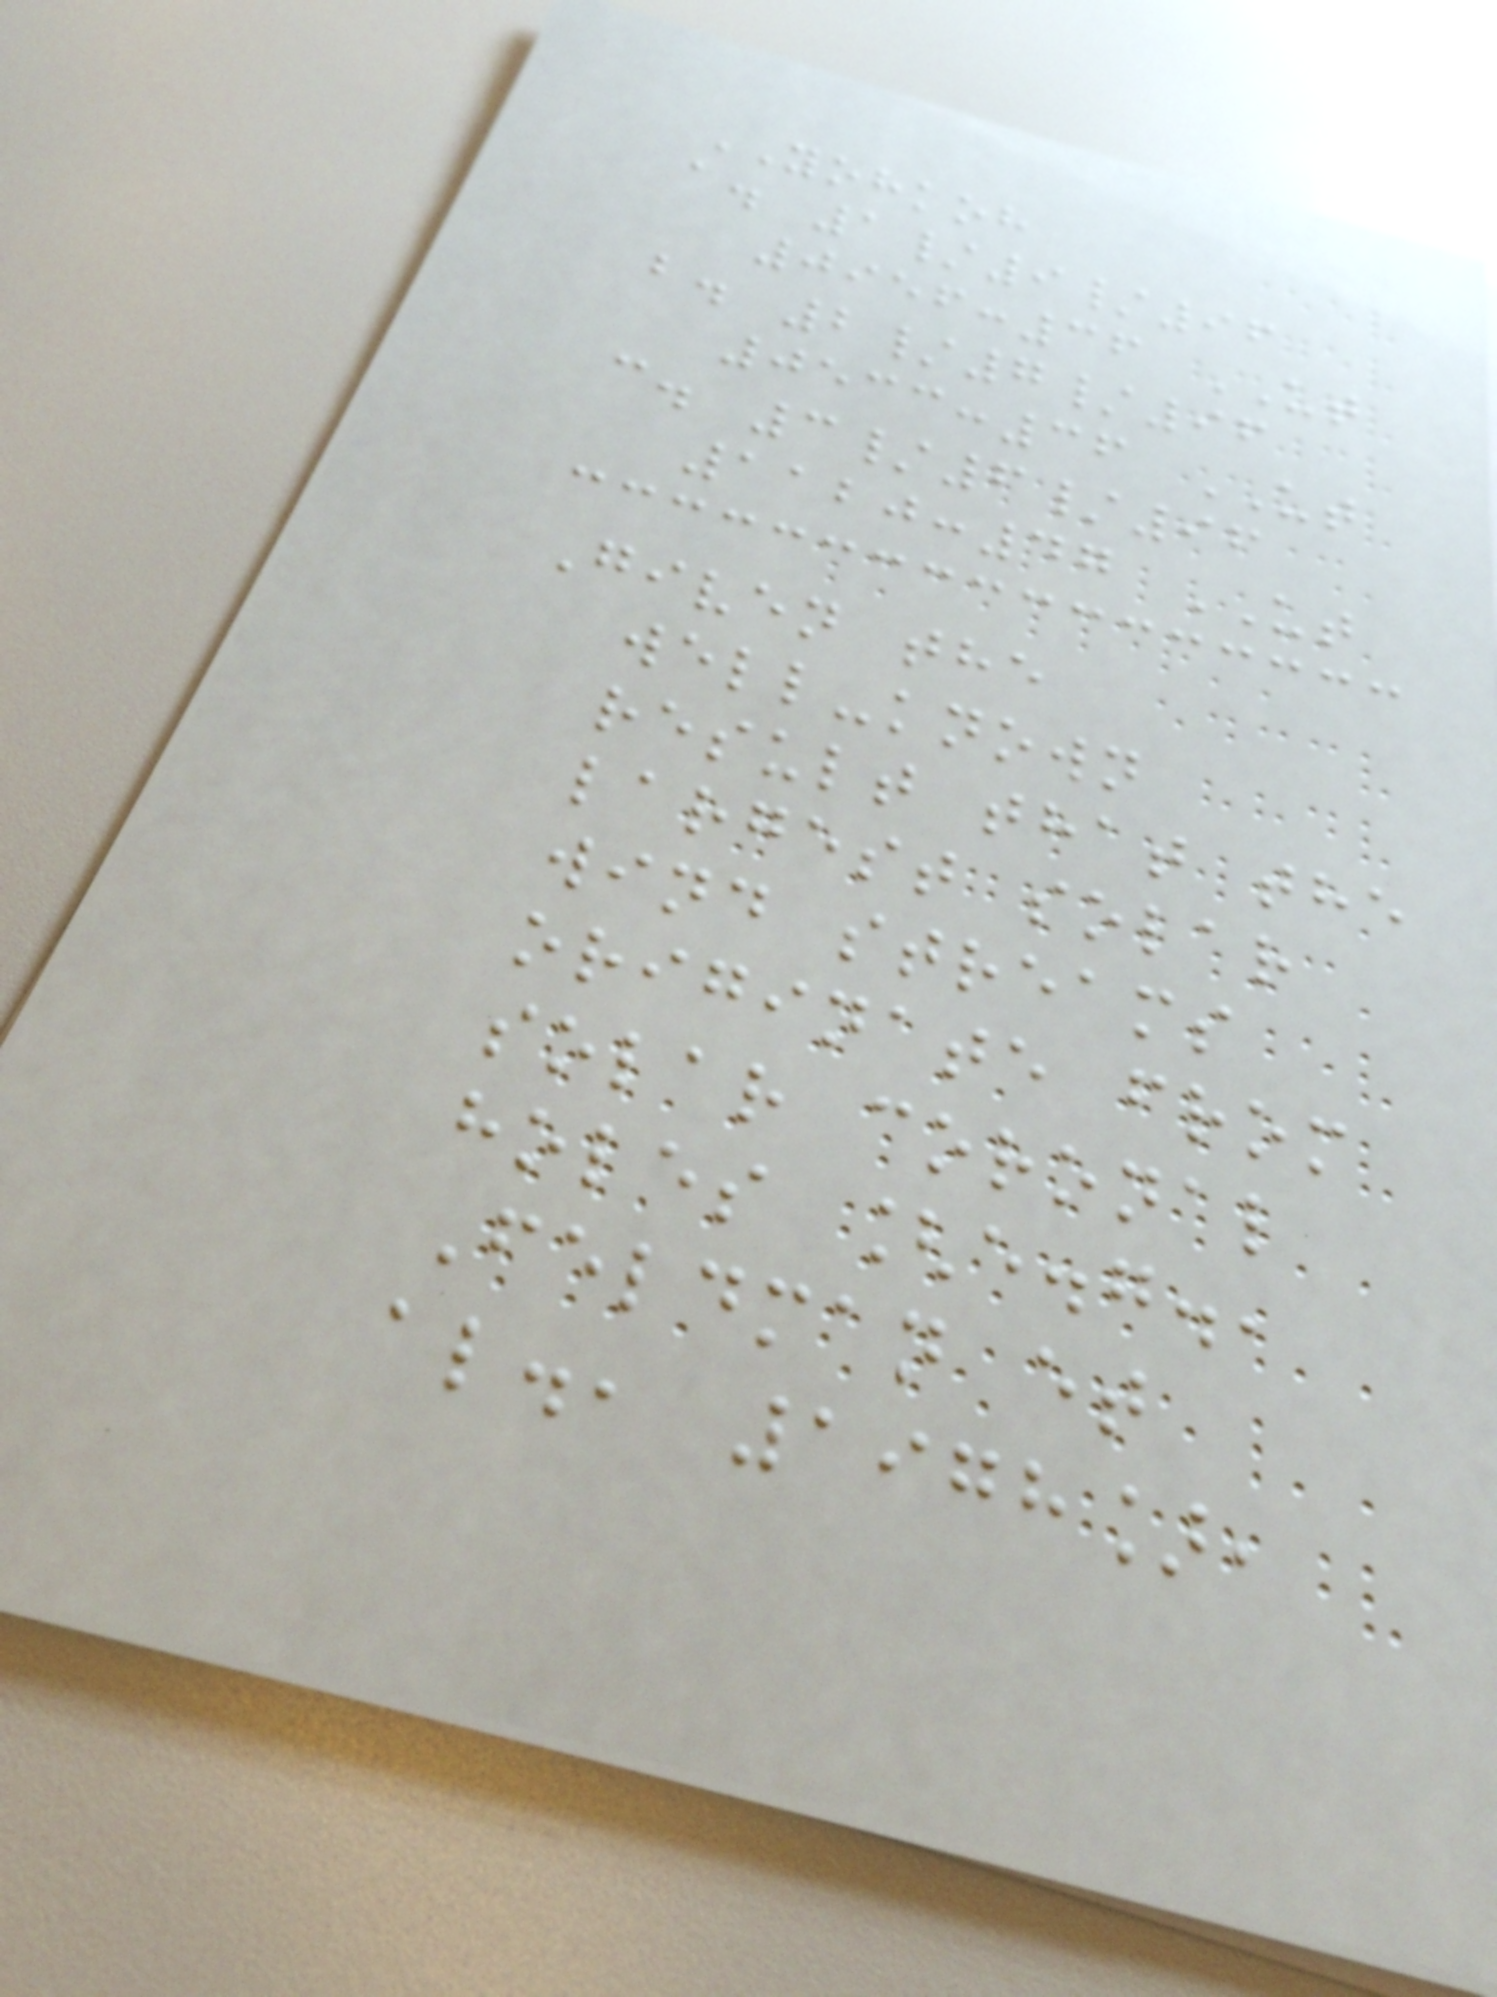YOHKOH
a. 1/9/96
0956:36 UT
b. 2/7/96
0533:36 UT
c. 3/6/96
1120:47 UT
Given the
well-known
result that the
largest solar
wind streams
originate from
solar coronal
holes [e.g.,
Feldman et
al., 1978],
